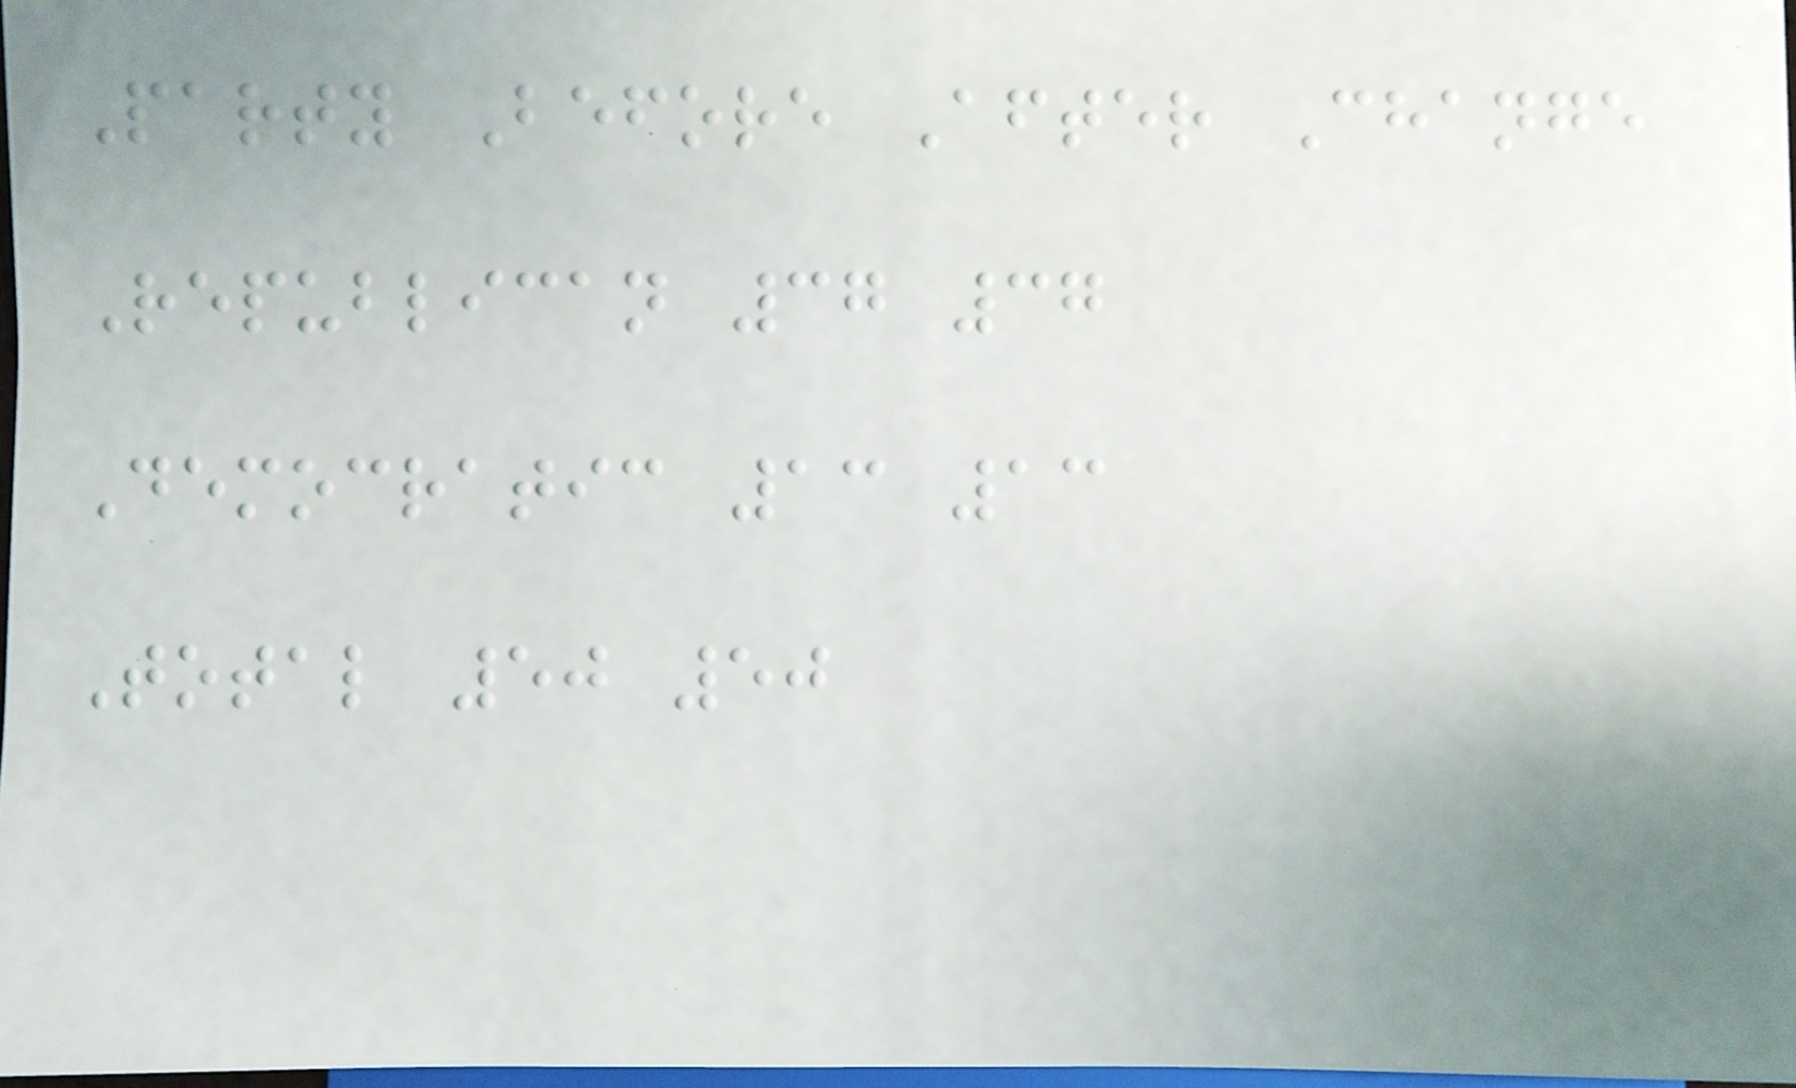Party Before After Change
Republican 37 37
Democratic 13 13
Total 50 50
